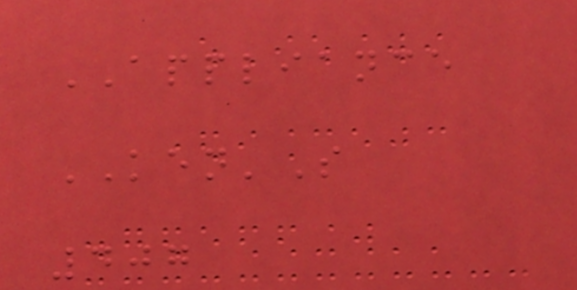APPLIANCE
KEN'S
407
